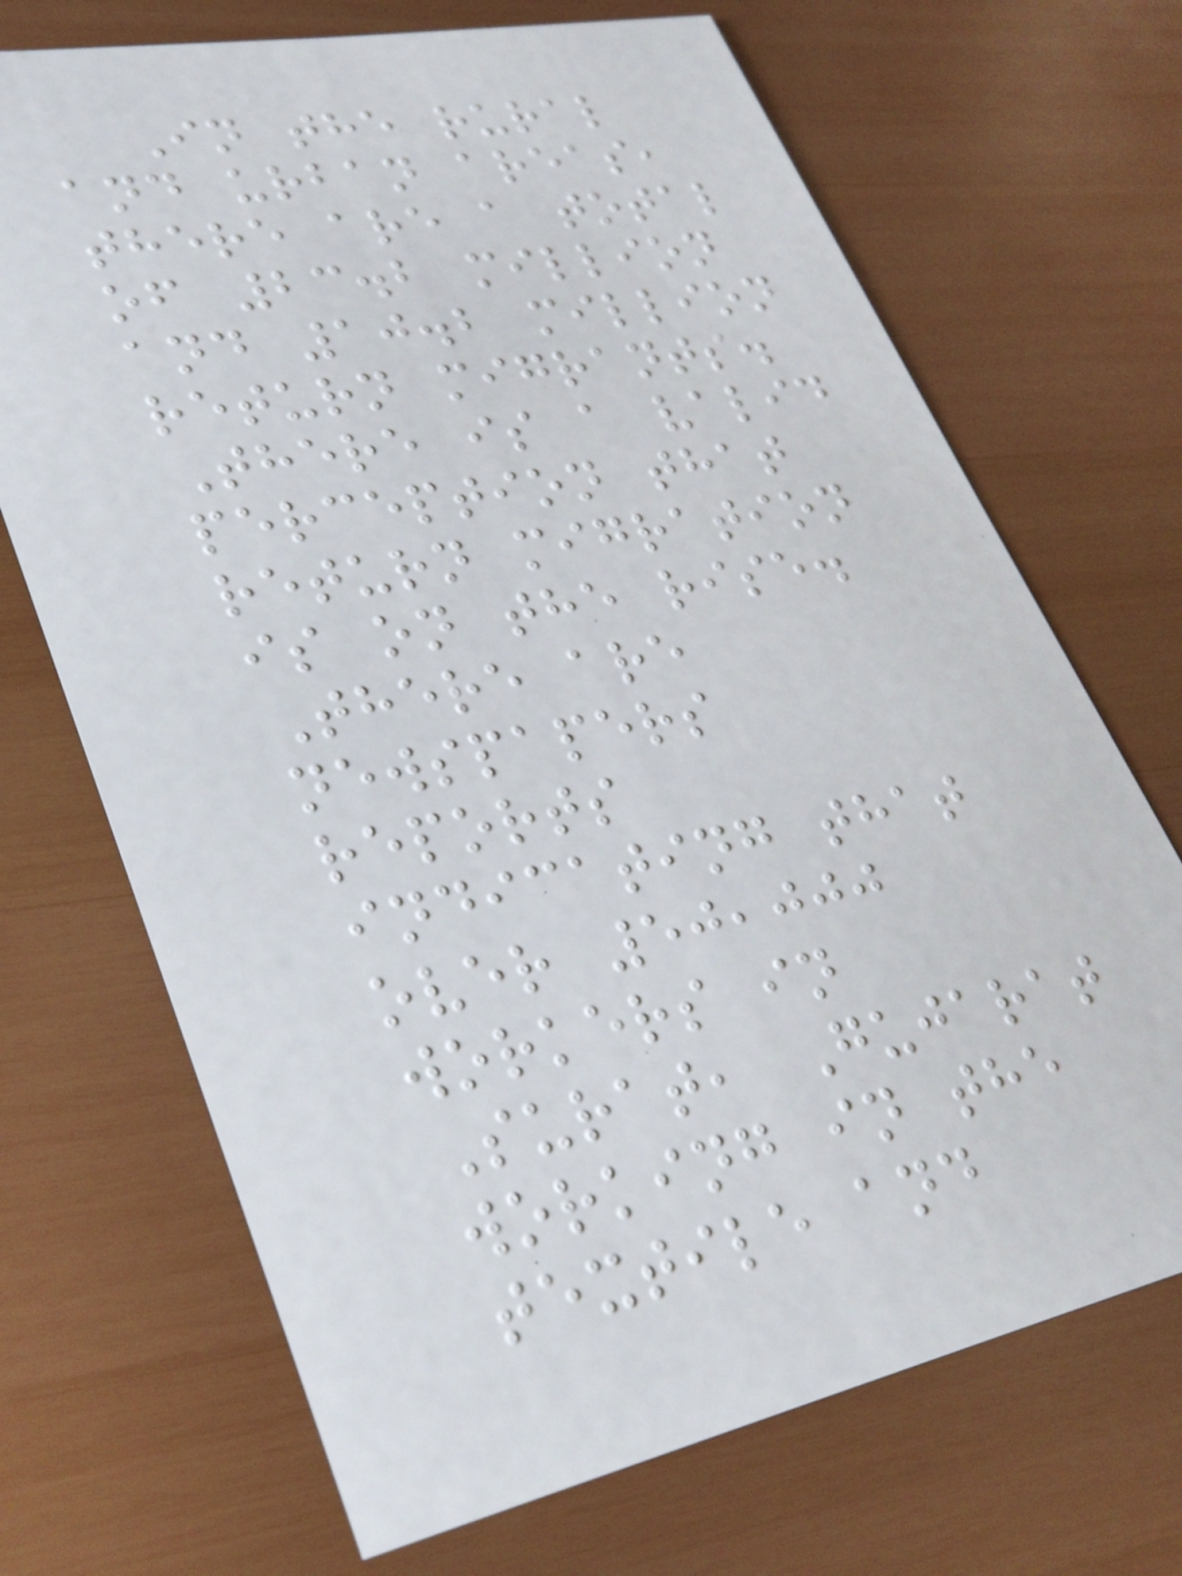In the rural
and urban areas,
there are a total
of 23.2 million
and 10.2 million
return migrants.
There is a valid
perception that
return migration
is on the rise.
There are
newspapers
reports
indicating that
over 50,000
workers in
Surat, Gujarat
working in the
textile and
